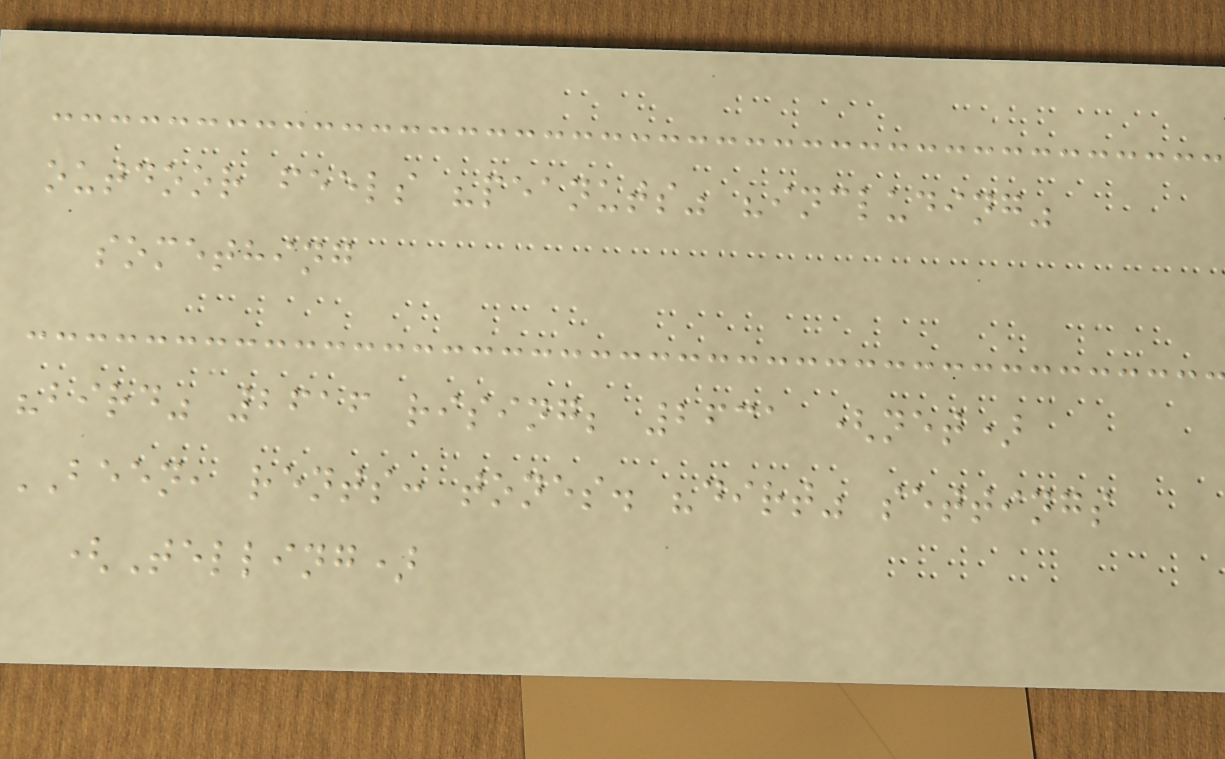outdoor feels "peanuts" "including"
something
"bird" 2616 rising; 2631 (net)
BEEN, rents: tones. "dirt" settings
(Telling)
